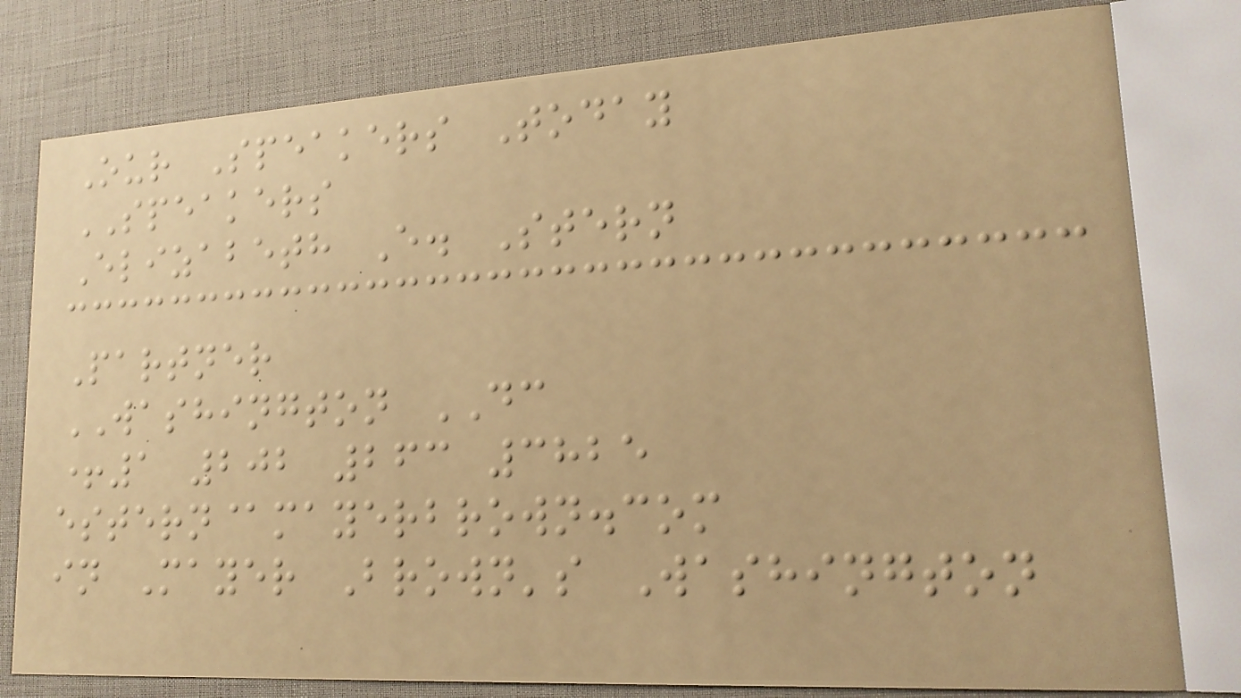Our Speakers Today
SPEAKERS
Elizabeth E. Stern
Partner
WASHINGTON DC
+1 202 263 3825
estern@mayerbrown.com
in Mayer Brown's Washington
